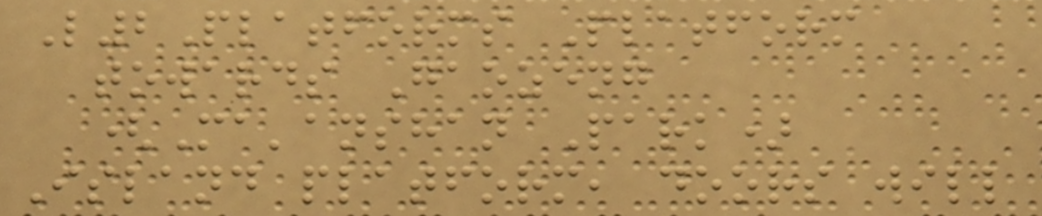L2Platforms Platform
towards Gaozeng
(Ma'anshan Park)
Island platform, doors will
